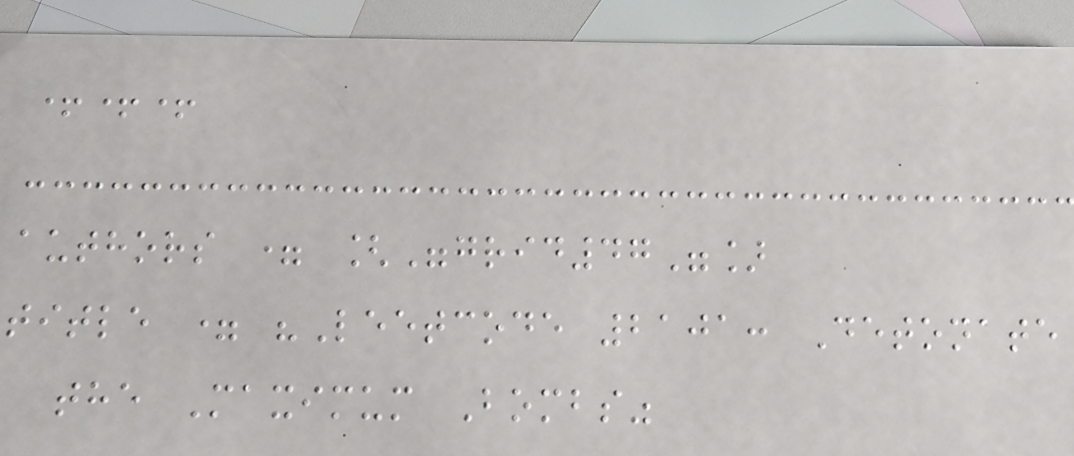+++
authors = ["grid47"]
title = "Leetcode 2101: Detonate
the Maximum Bombs"
